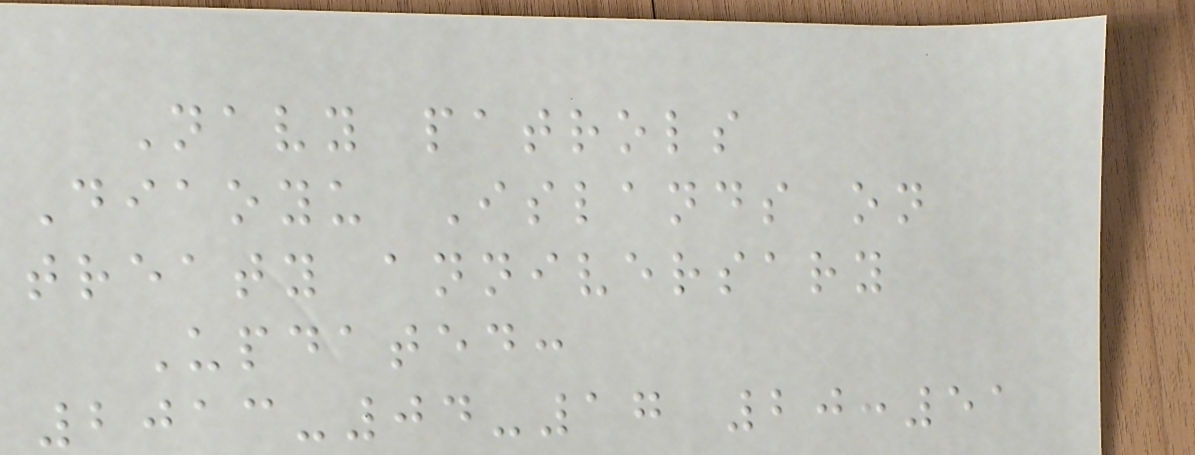Navy patrols
Diaoyu Islands on
treaty anniversary
Updated:
2013-04-17 20:51
